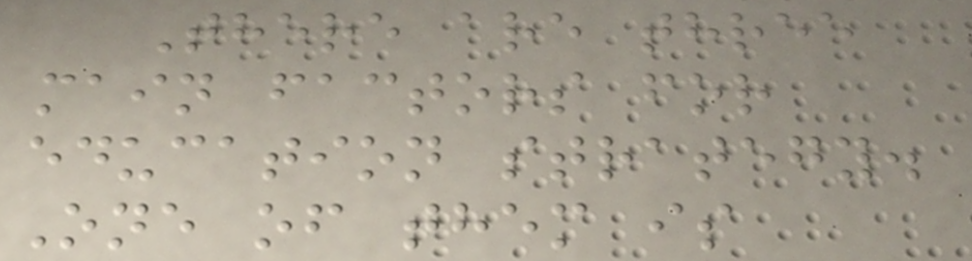There are three
main factors for
education strategy.
One of them is
